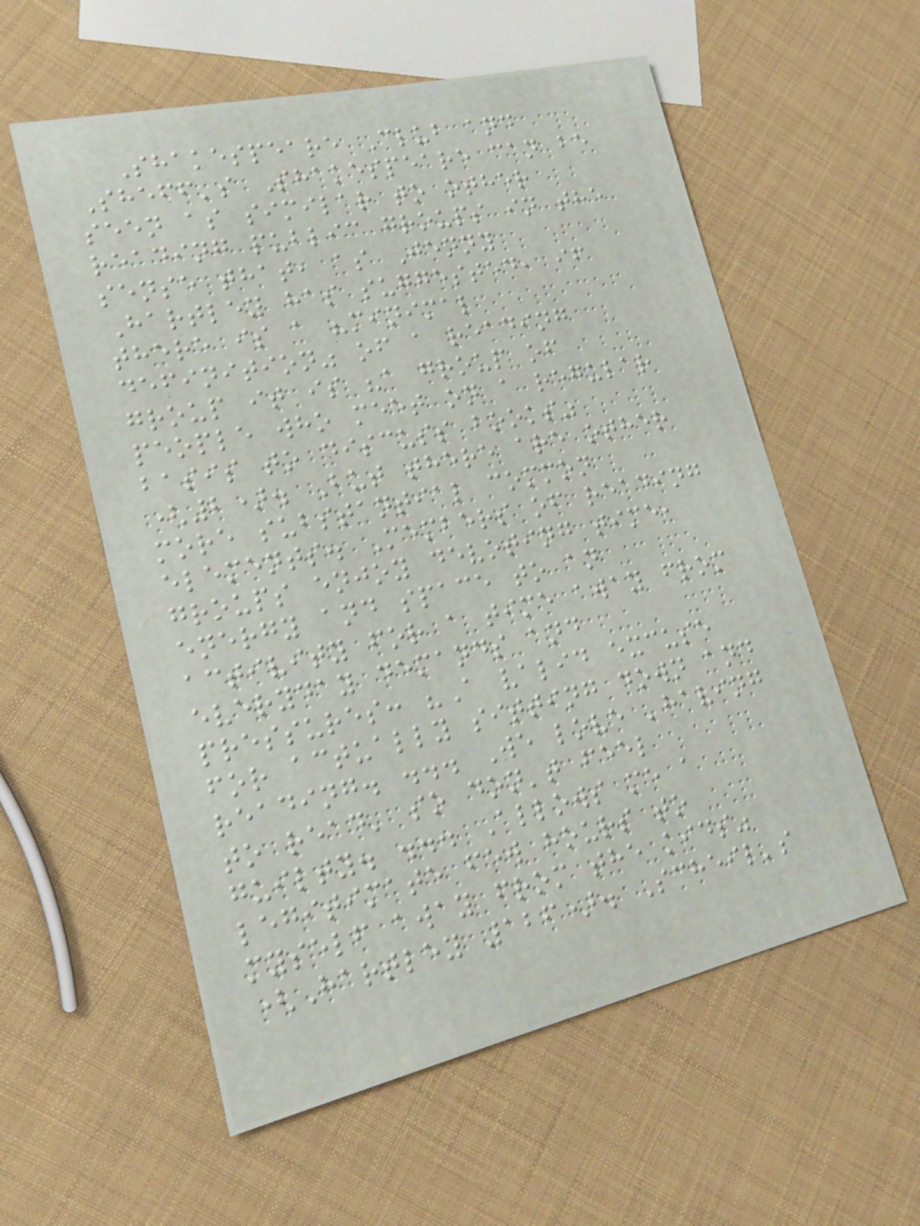Shakespeare Club and
Sheff's Shakespeare can be
seen as similar to other
reading public groups in the
sense that, as Jenny
Hartley has suggested, if
there is a "minimal
definition" of a reading
group it is "a group of
people who meet on a regular
basis to discuss books"
(2). But there are other
more substantial common
elements. Members of reading
groups enjoy devoting time,
energy and space to an
activity for a time away from
everyday demands and
pressures: "A valid excuse
for actually sitting down and
reading. ... We love 'having
to read' so don't feel
guilty. ... Allows me a
legitimate few hours to
myself away from the kids"
(Hartley 126). Scheil's
